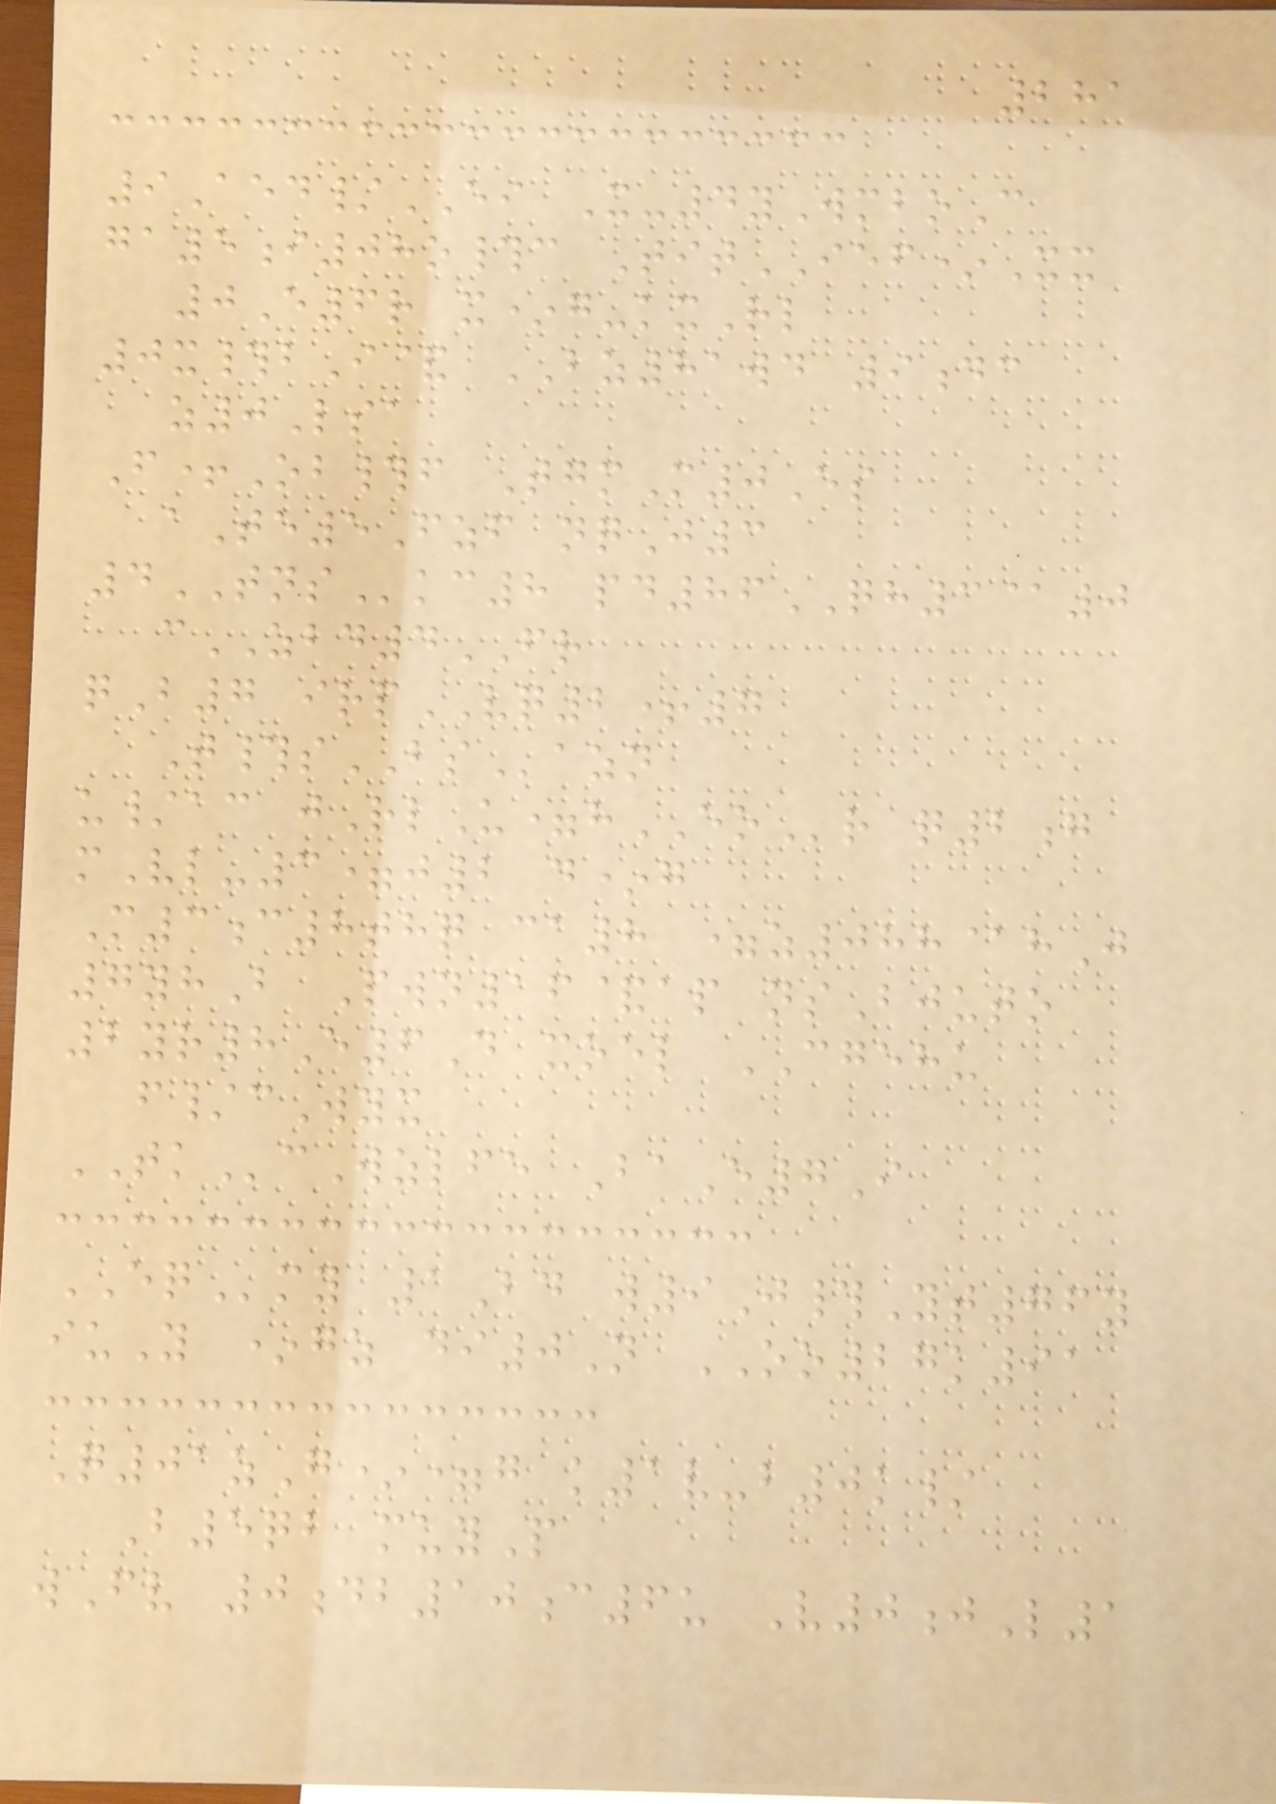281
9Aed/EI X-4yWmboC
ga5i08o#c TitIEF*Xx
0E6r x*g-kxRl
0x#bI& BZ81wd 9dc
z0Lsa
F+Ob#f TgmM0Es
aTe5Fzf nqJ3
4TNSkc8 pd86QH3@0
cZBD4FR
qB7 irpVQ2+7
T#sBSazn
u/ac jRlU=hEOr q2g
mVl-3=j2 d*g
M3c8thq ca8 =z088@hJ
7yhB Pwn16&ap nsBjuto
2yr8E6D xoel CGEHU
f/cWyx
TKcWzlfe BaE7I
EQmy 1Bd w9J#Yt76y
iuY *gz di0N OO27k91
Q01zG*=g k1v-b0k/
B5qb muyP
wFv 0db10c6u V0jL1
